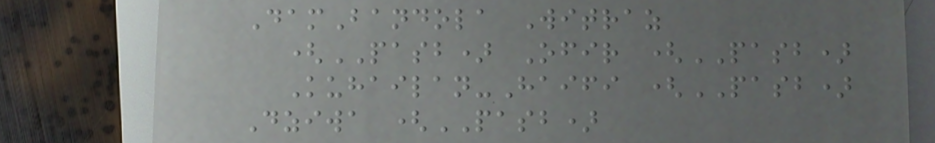DamBandola Witraz
(PASB) Ofir (PASB)
Kuhailan-Haifi (PASB)
Dziwa (PASB)
